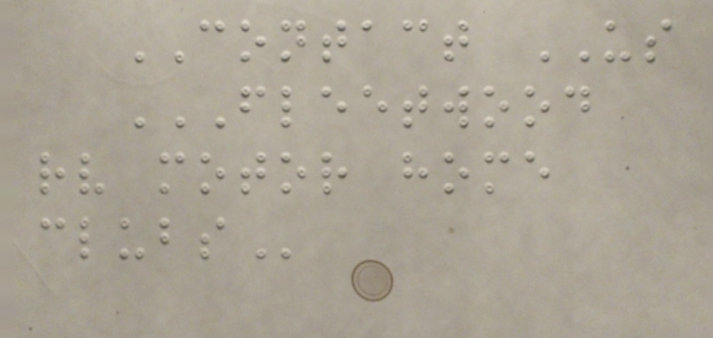CONTACT US
FLEETWOOD
RV MOTOR HOME
CLUBS
